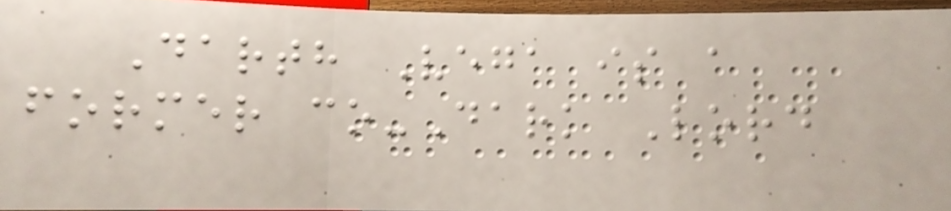Darth Vega is a
former co-Dark Lord
